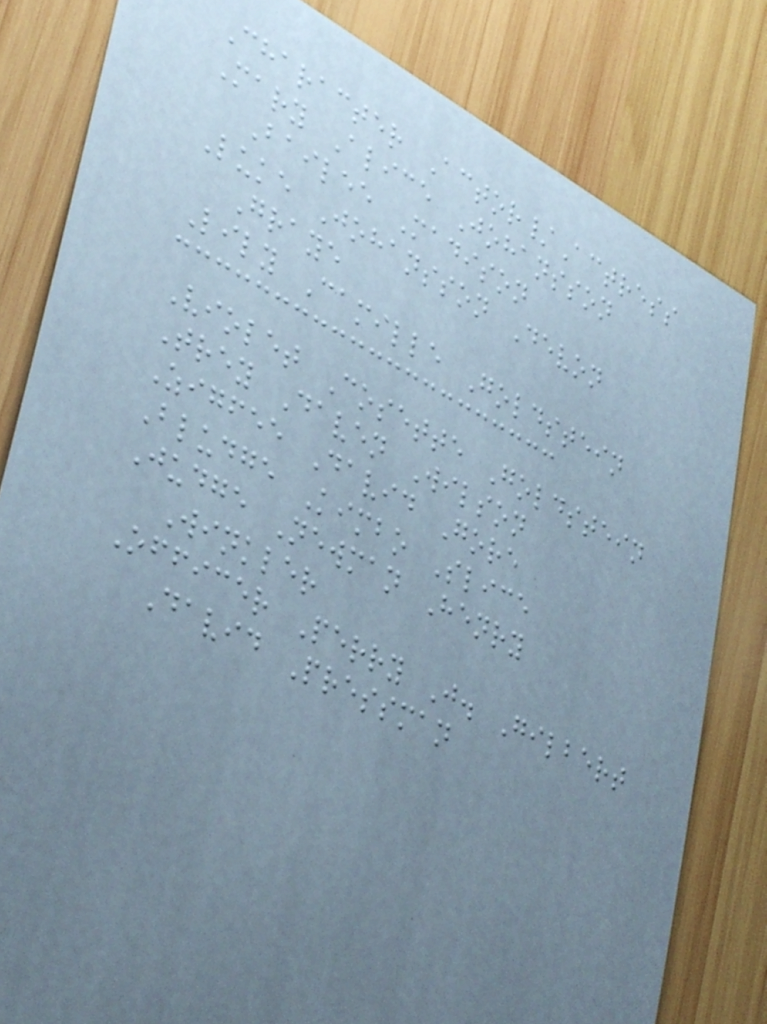Character Actor/Actress
Mary Alice Johansson
Bailee Madison
Luke Johansson Devon
Graye
Lily Camille Goldstein
Violet Cosette Goldstein
Trey Daven Wilson
Zigfee David Gore
Bludge Kimbo Slice
Judge Newman Henry
Winkler
Officer Perry J. Gilbert
David Pressman
